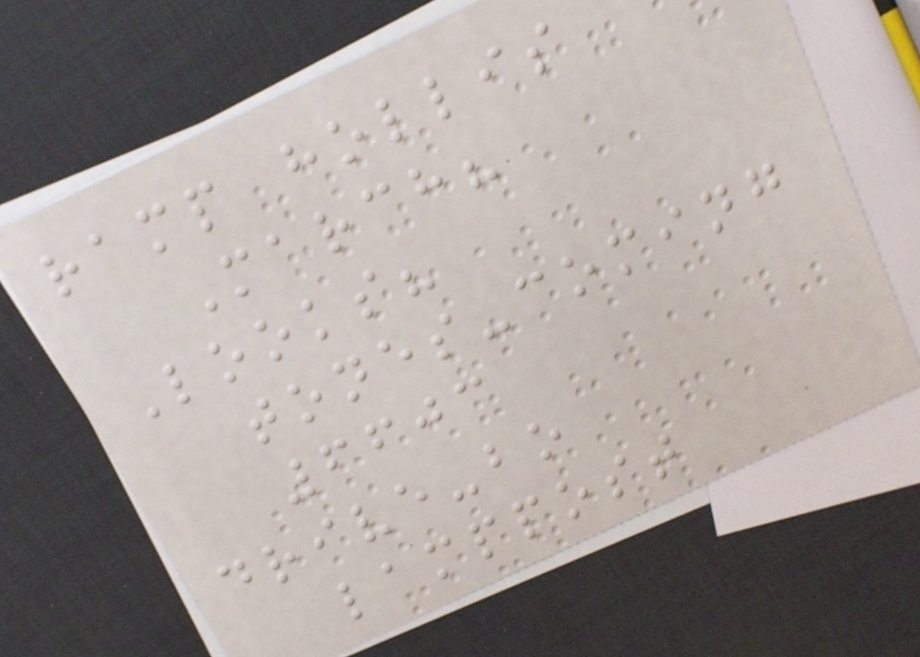ramp hollis
March?
Looks?
tones-coming
6603
drive-bo
lamppost
